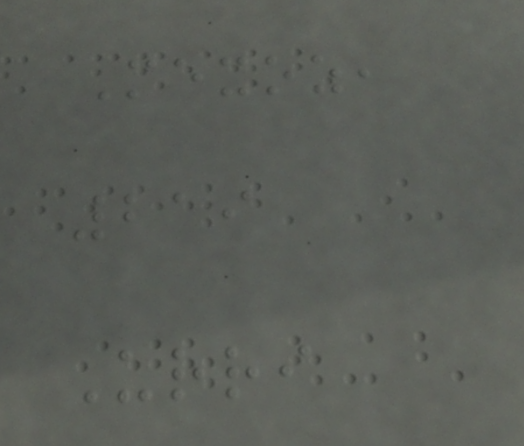Mexoz,
219
Urri
